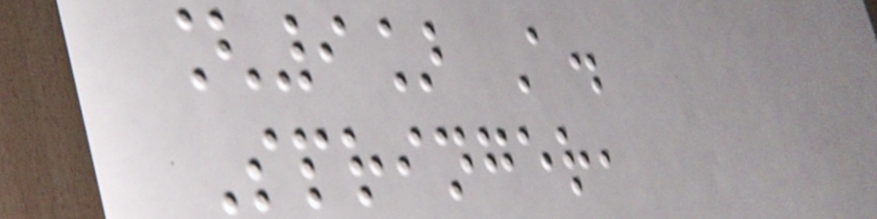[9] A.
Springer,
